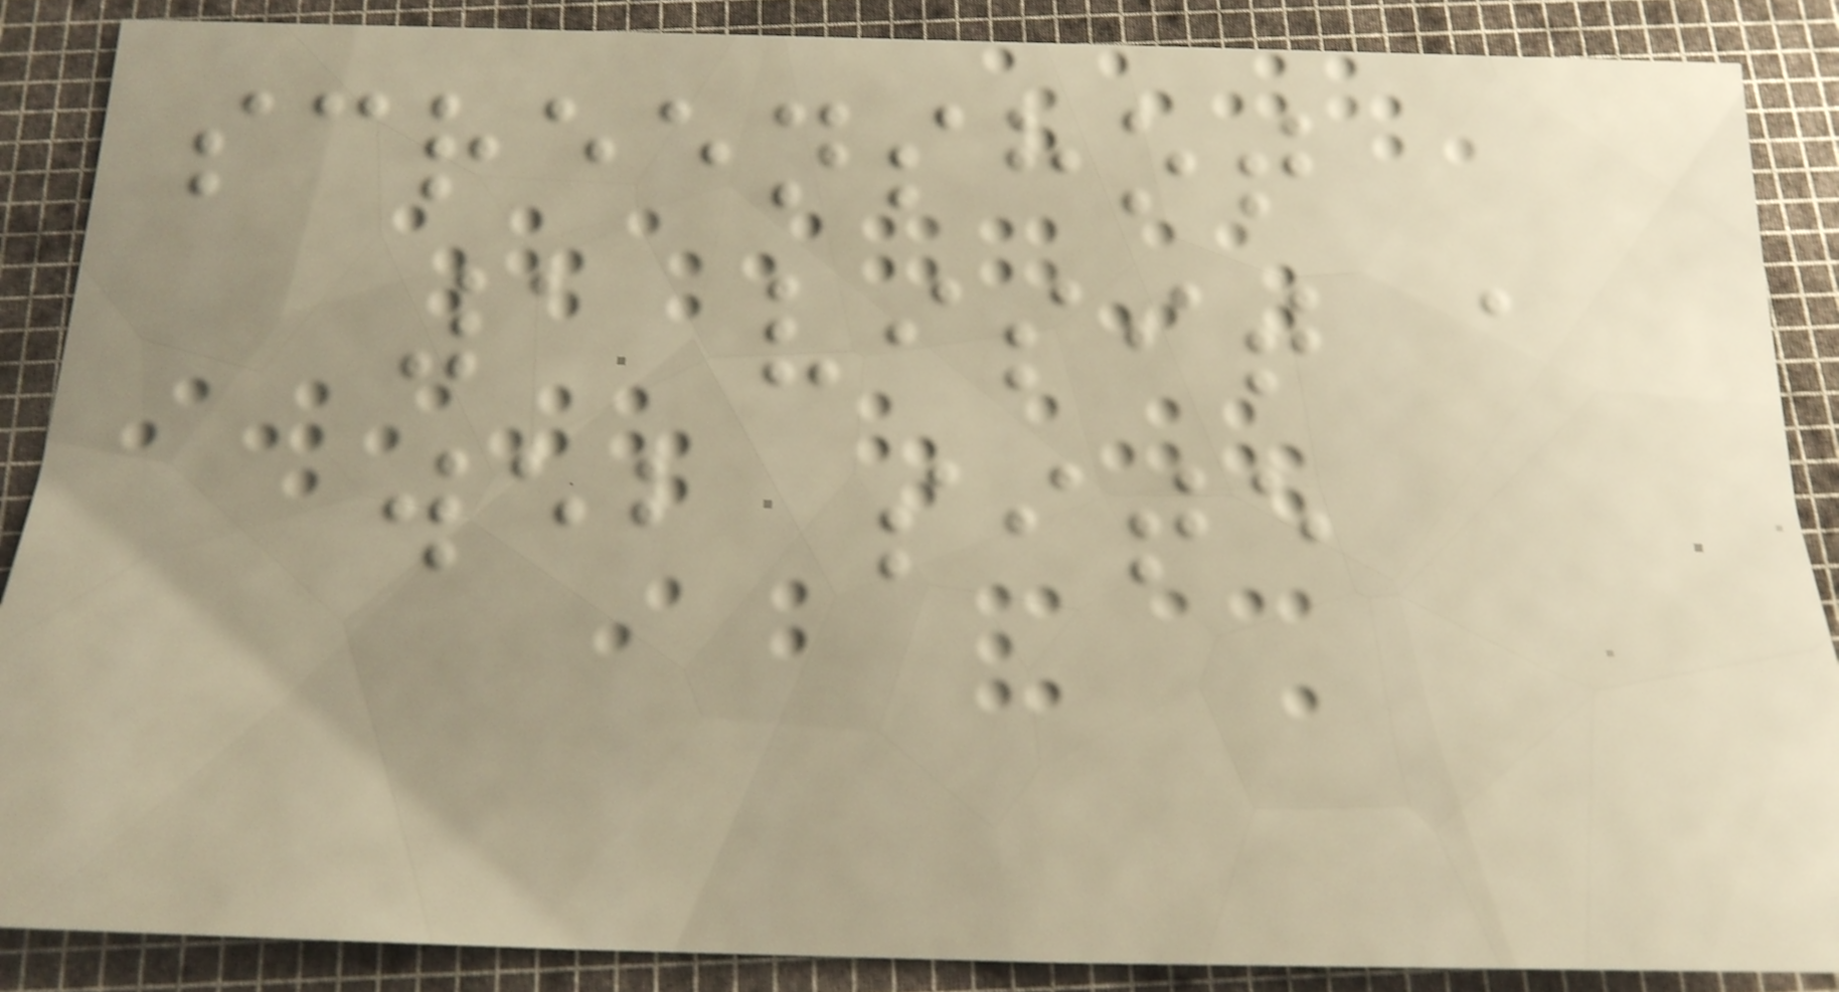screenshot
1 visit a
web site
